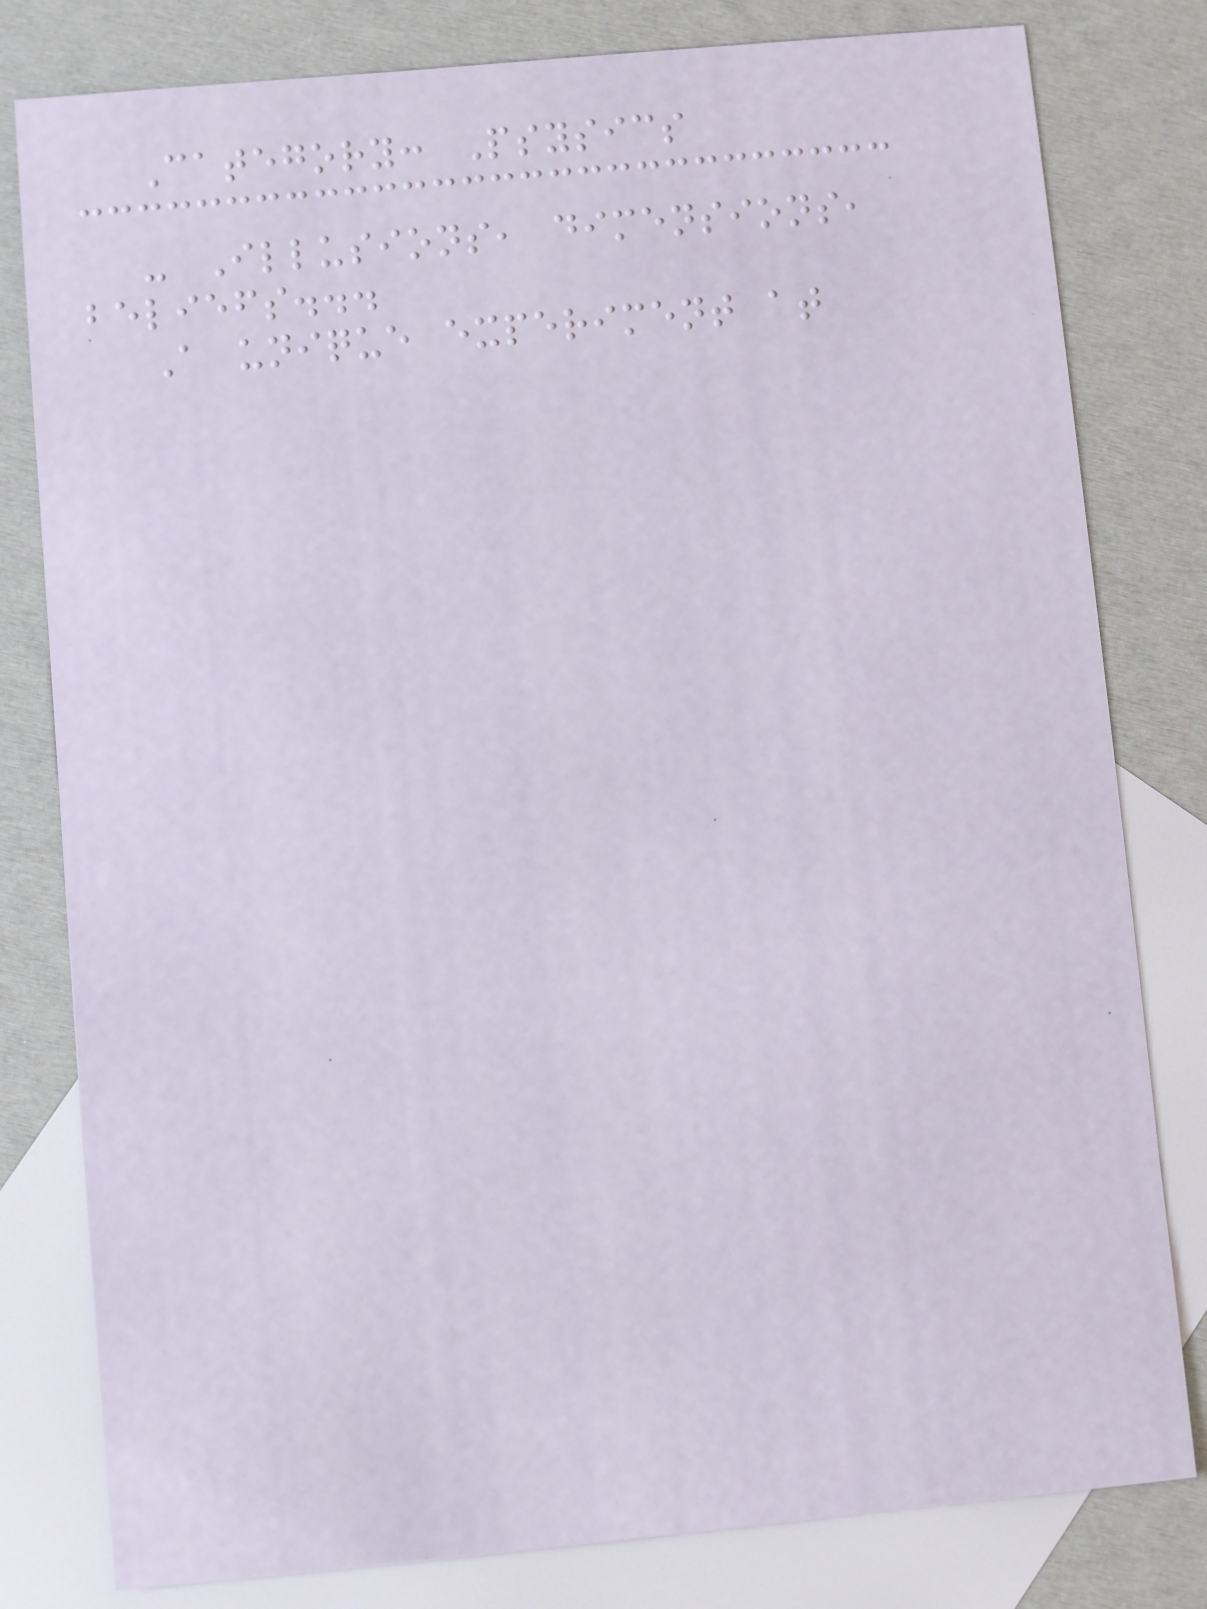Category: Psysics
- Illusions, dimensions,
beliefs...
A unique experiment at
